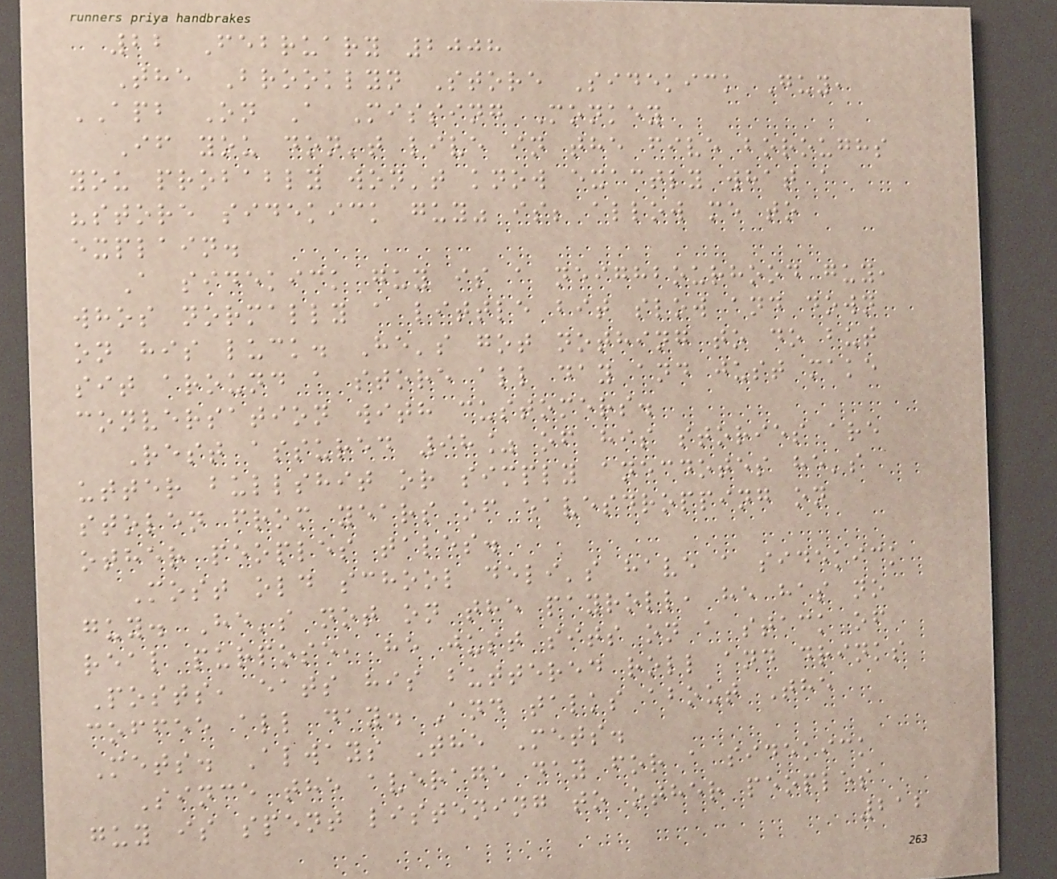22 February 2008
The Brooklyn Store Sidekick Guy,
APB On A Missing Monkey
If you don't live in the five boroughs
you probably won't know exactly what a
"store sidekick guy" is; allow me to
explain.
A sidekick guy is a neighbourhood guy,
whos normally a little bit slow and down
on his luck. He's got nothing to do but
sit around a store all day and just make
conversation with customers.
Rest assured 98% of his stories are
utter bullshit or simply anecdotes he's
stolen from years of eavesdropping on
other peoples tales.
Most old school deli's have a sidekick
guy. He's not on the payroll, he has no
real purpose, he just sits on a stack of
Posts, eats his buttered roll and drinks
coffee all day. And talks about The
Mets. Always The Mets.
Since the average day for a sidekick
guy is spent listening to other peoples
212
